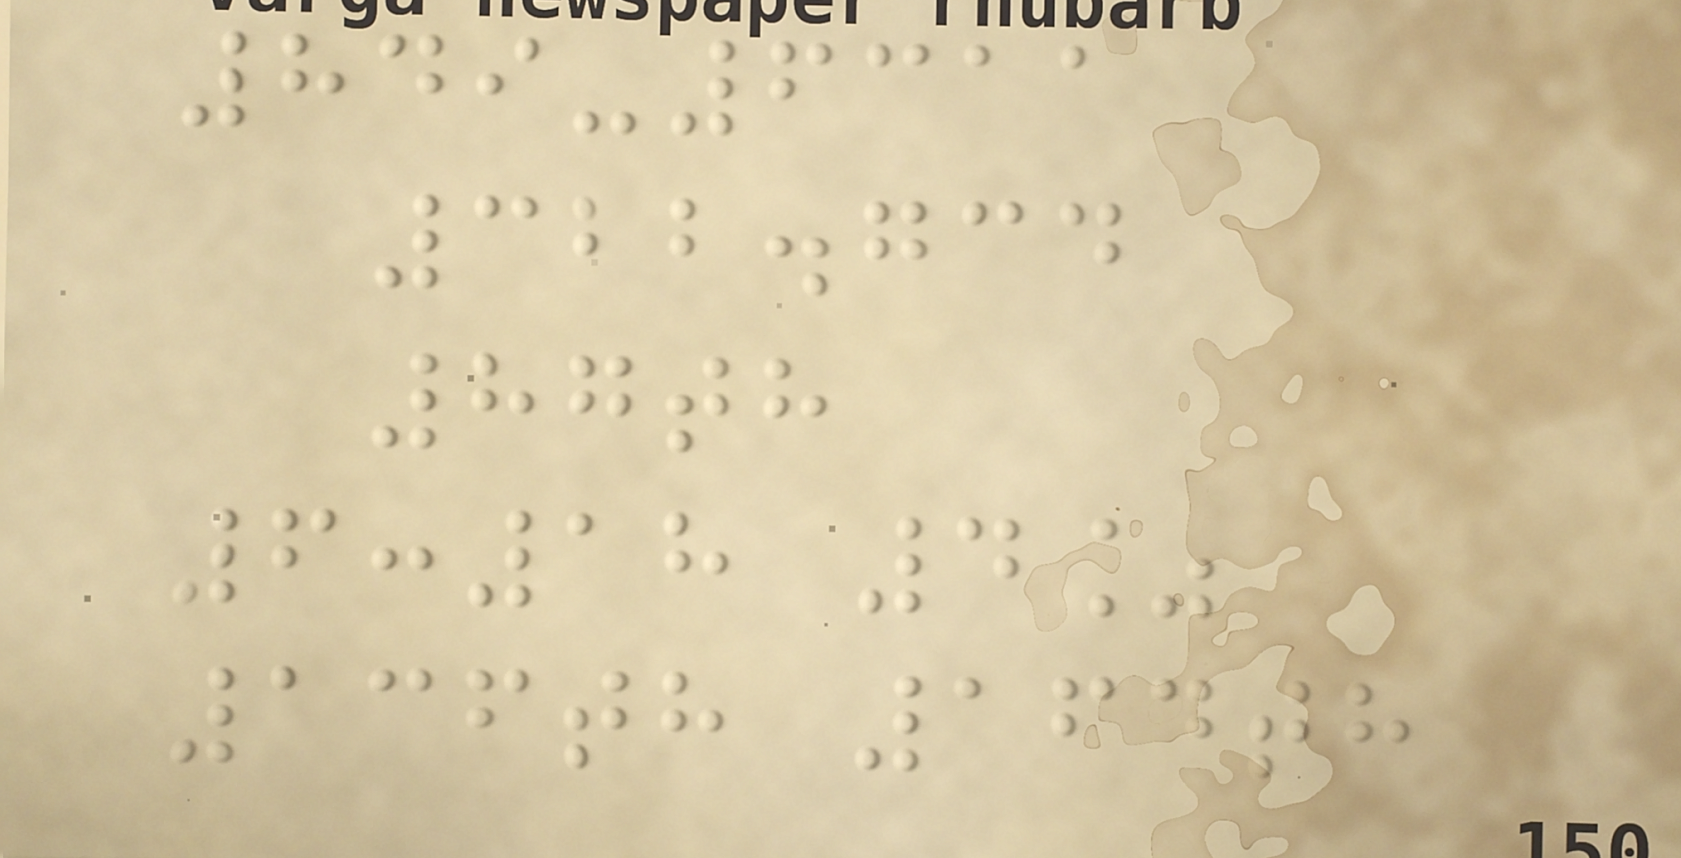849-6311
322.734
87th
6:18 4%
136th 164th
